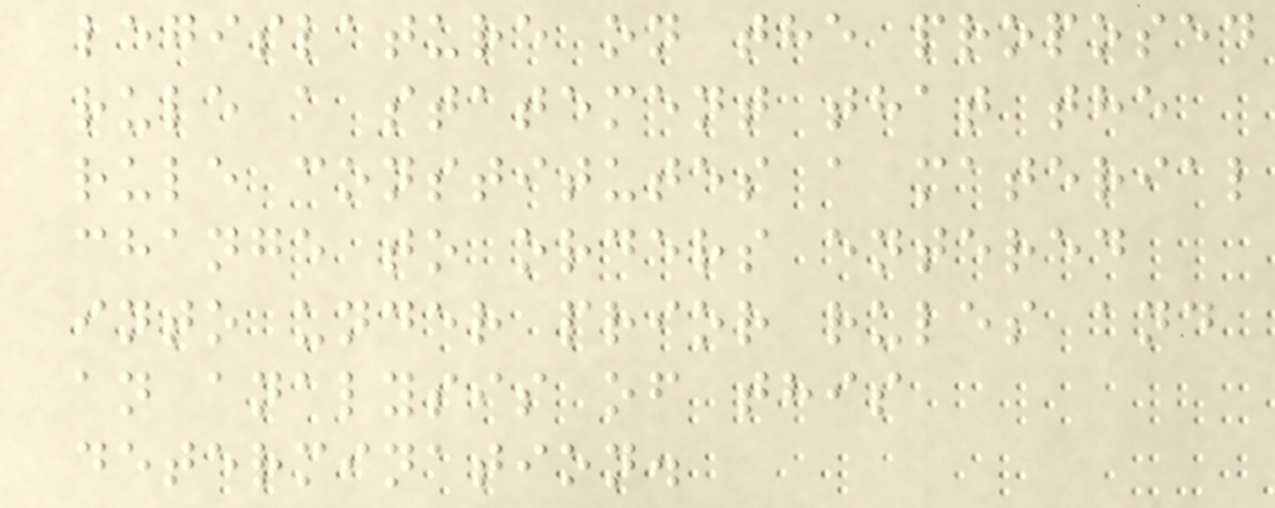legislature on the proposed
rule a statement that the
rule constitutes a material
change to orders entered
into under prior rules and
an analysis of this
determination.
